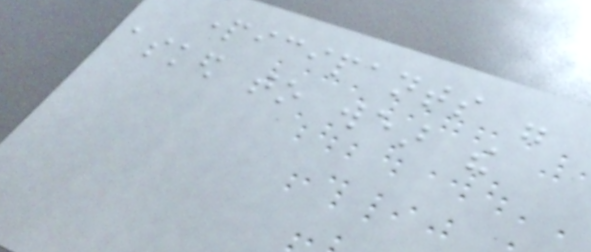participants were
asked to wear the
